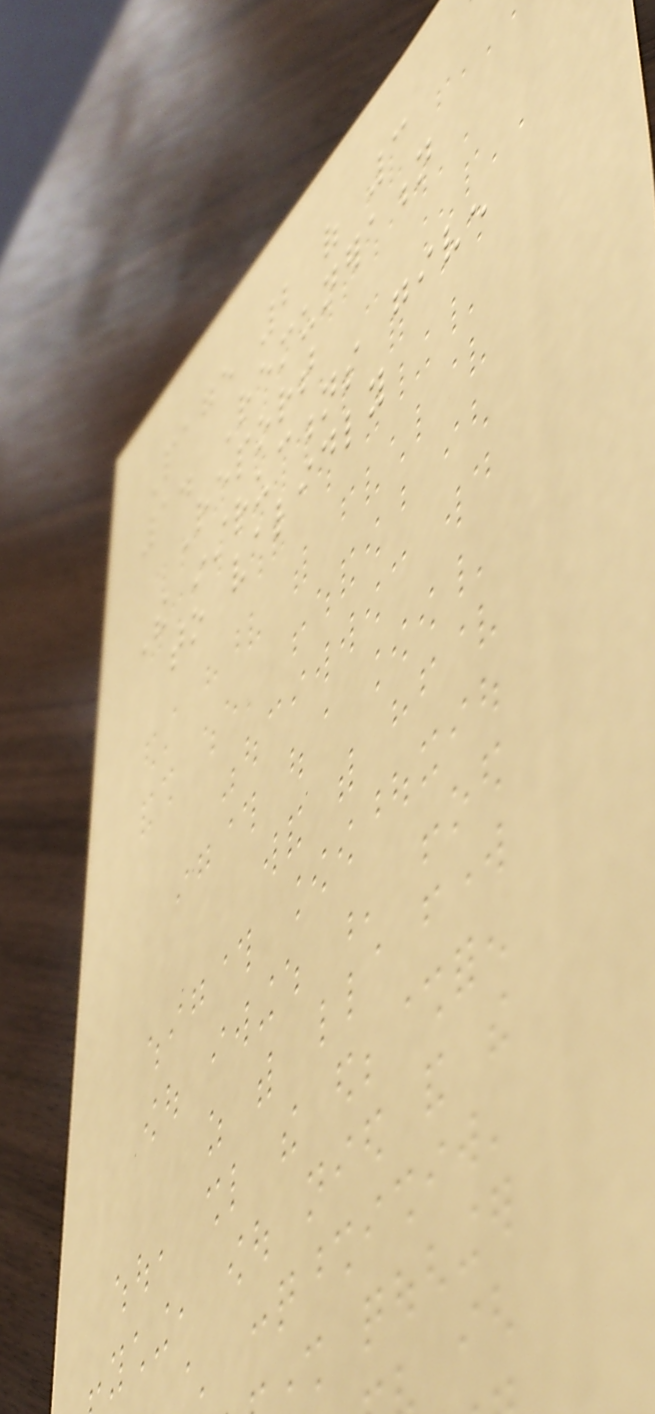Page 2 of 3
1. Remuneration
Report
The instructions given
to validly
